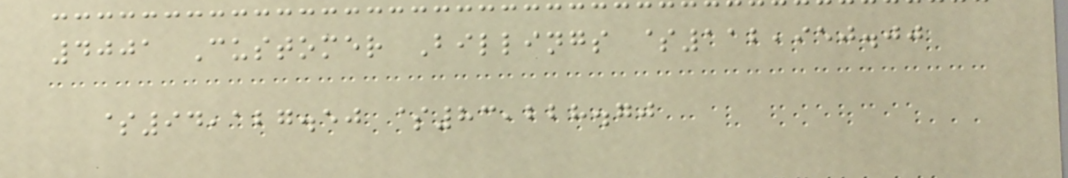4001 Customer Billings $112,950.00
$94,127.50 $83,228.70
